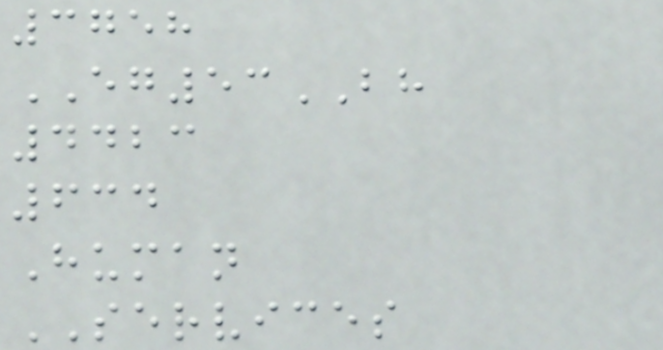3758
EG53BH
4423
634
Human
SERVICES
